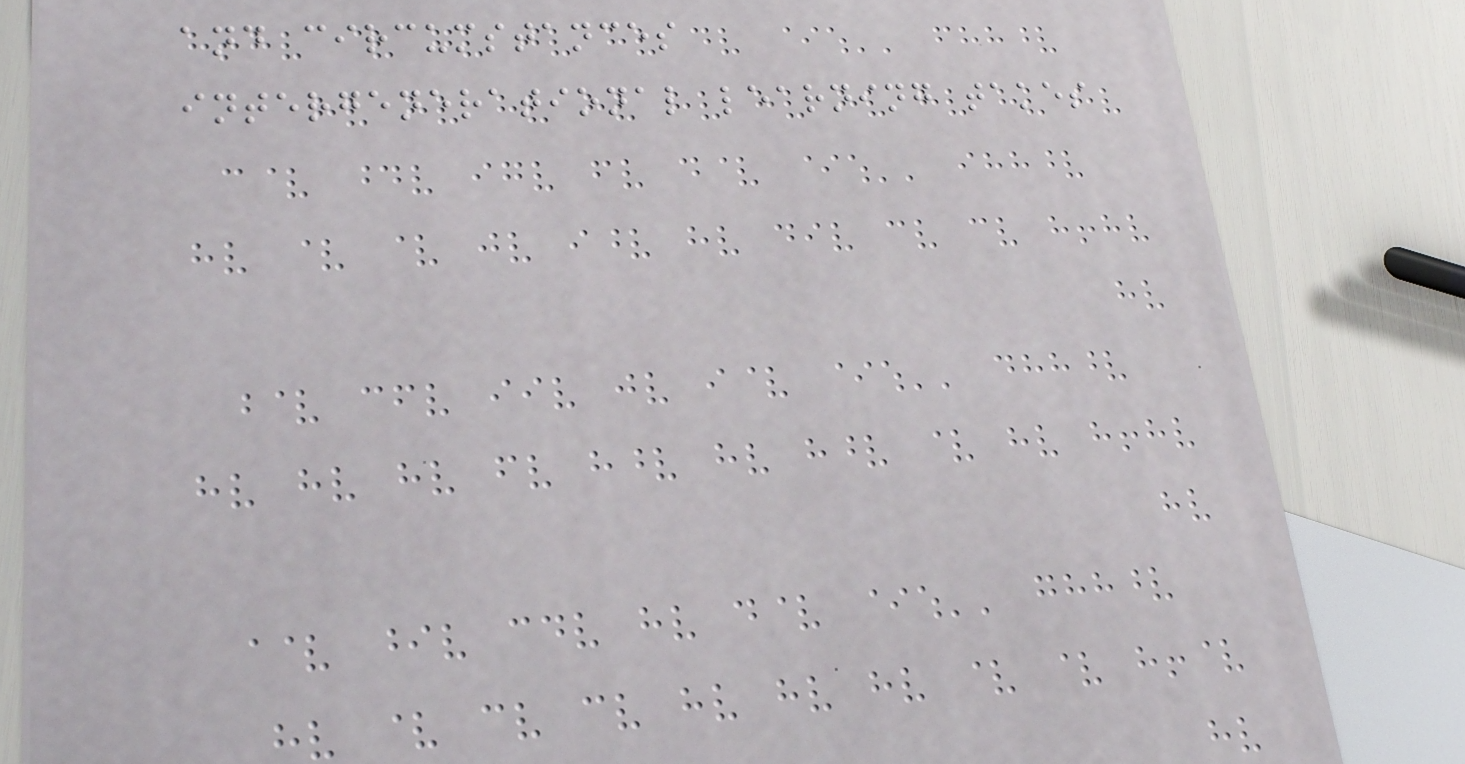and circumstances
intergenerational learning takes
